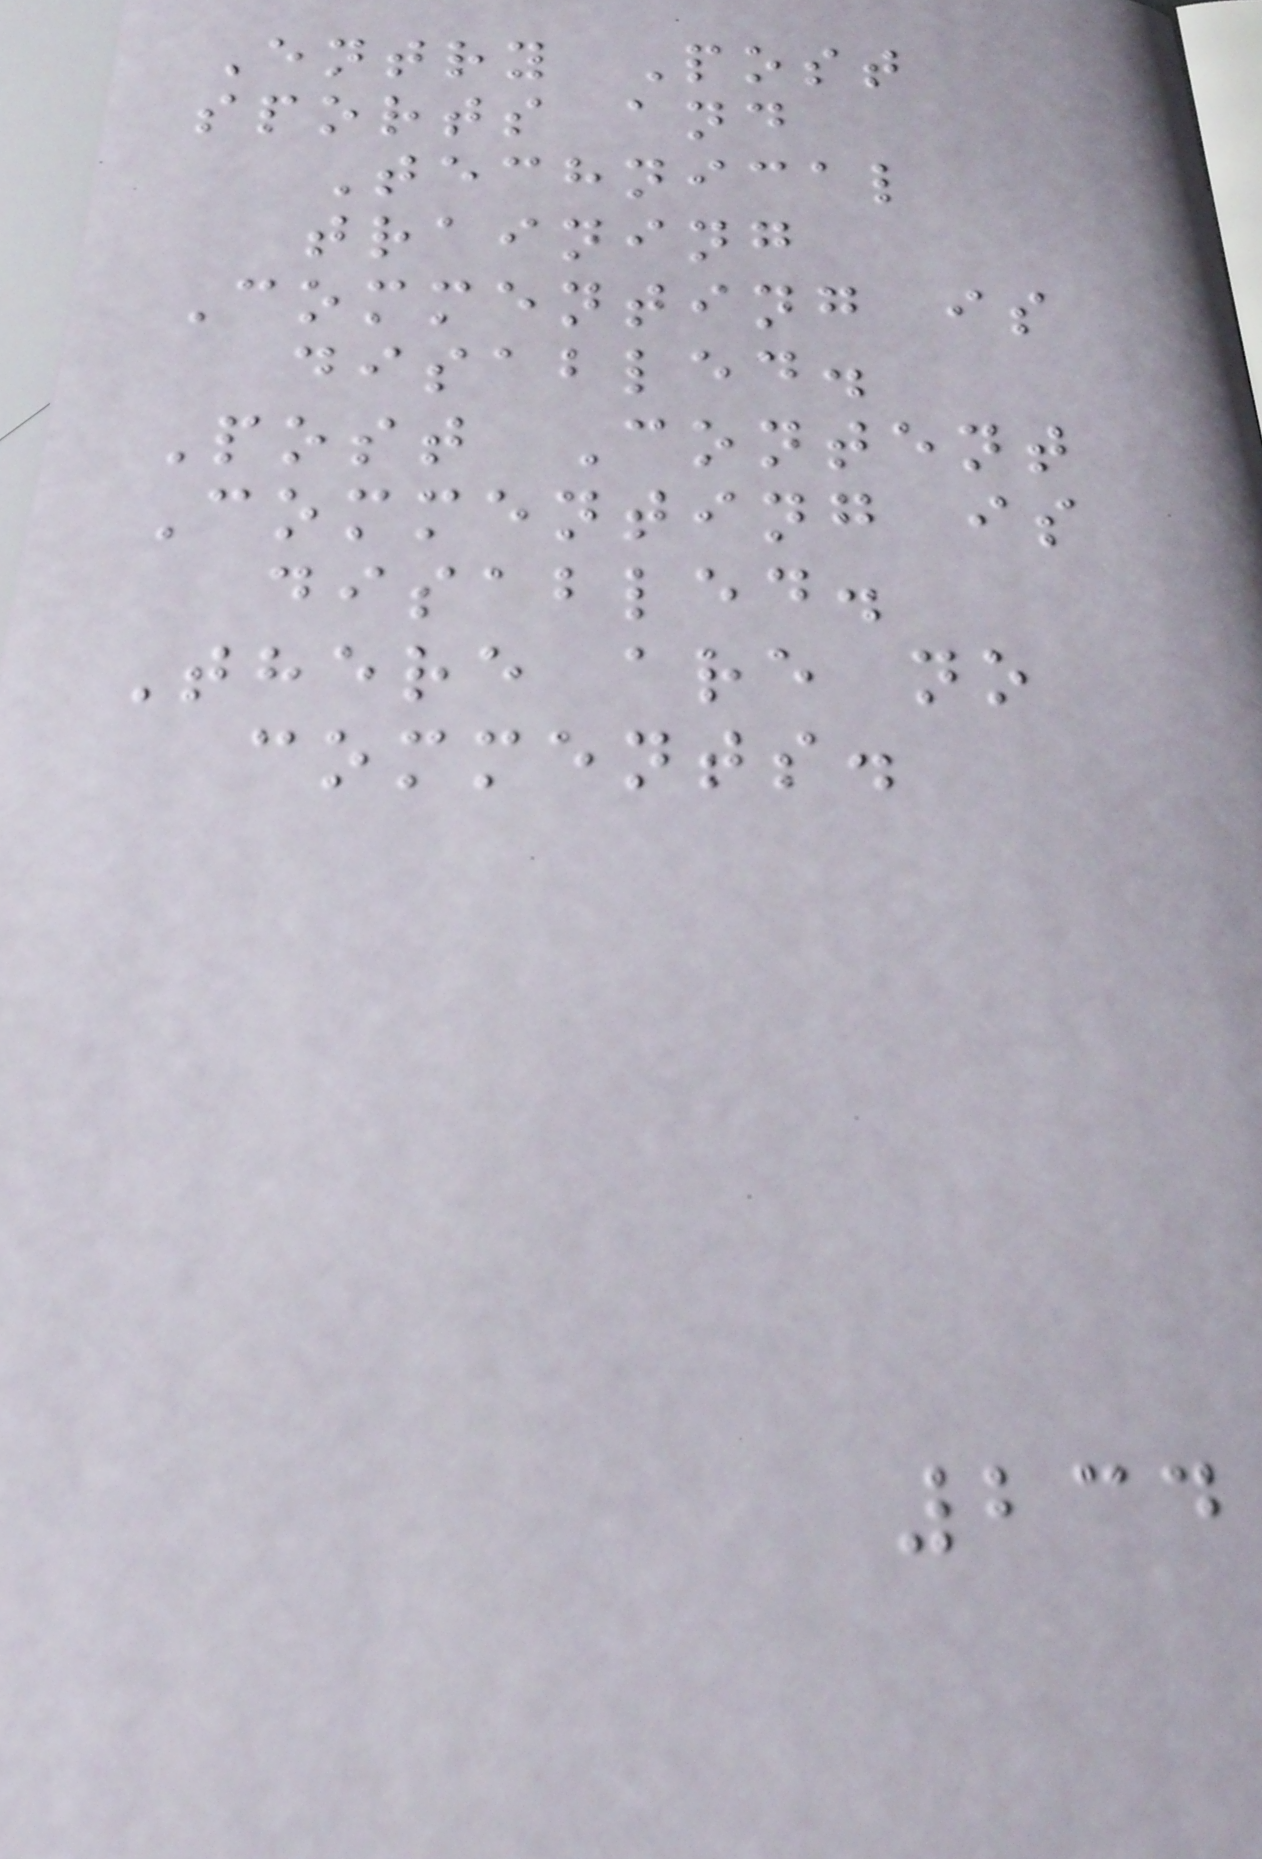Entry Post
sports and
Technical
training
Commenting is
disabled.
Post Content
Commenting is
disabled.
There are no
comments.
234
